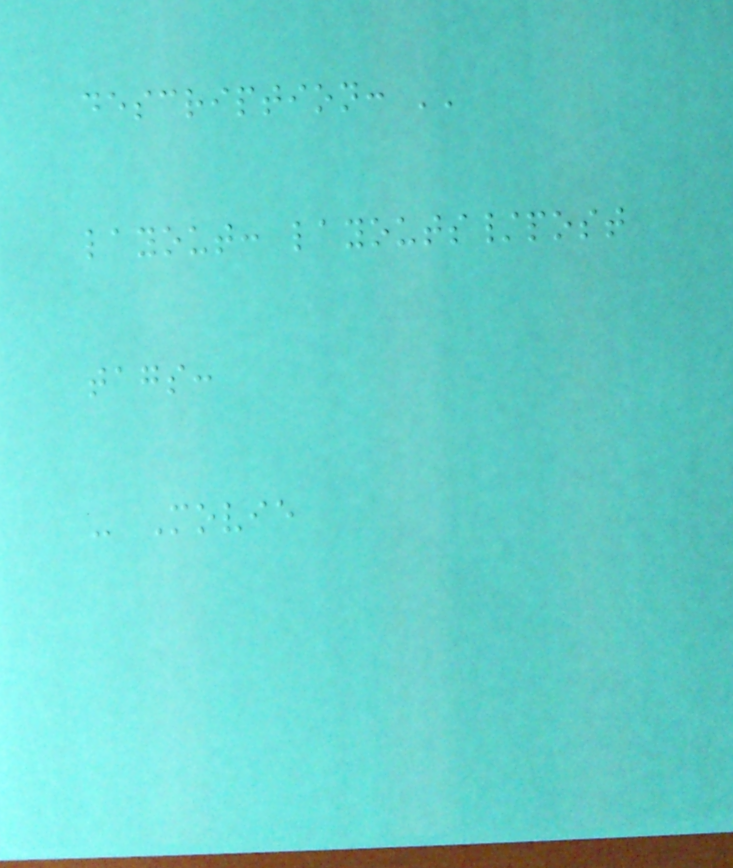description: ''
layout: layouts/post
tags:
- Movie
